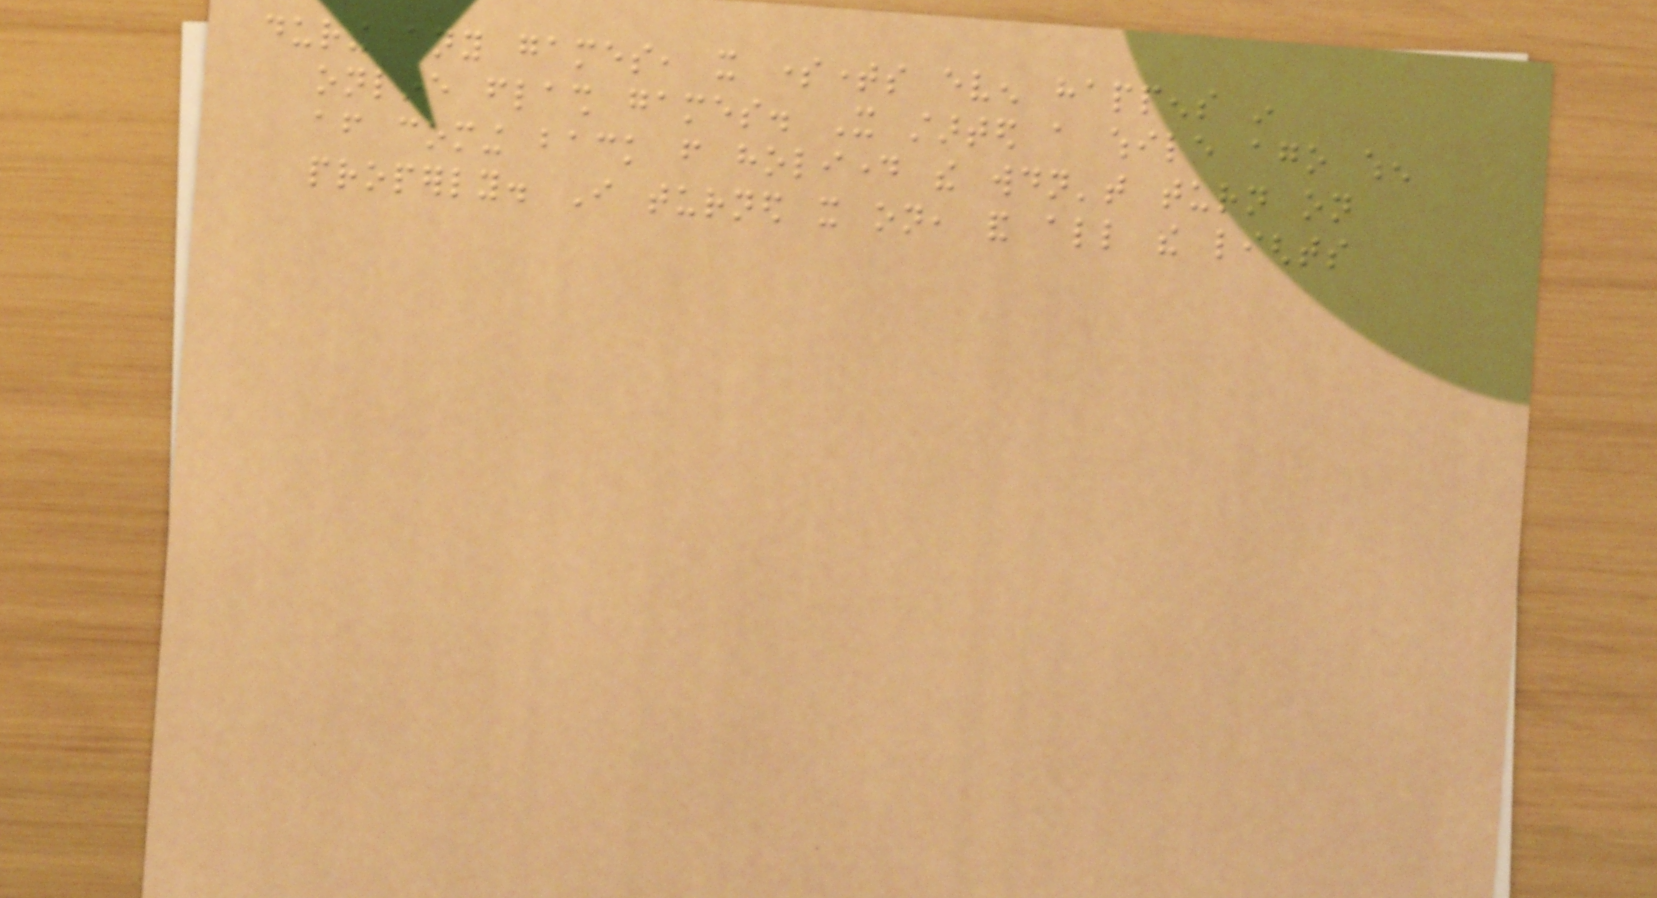during any games, it sometimes even happens in
online flash games. It started a while ago when
after coming back from holiday the wouldn't turn on
properly. I turned it on, and all the lights
